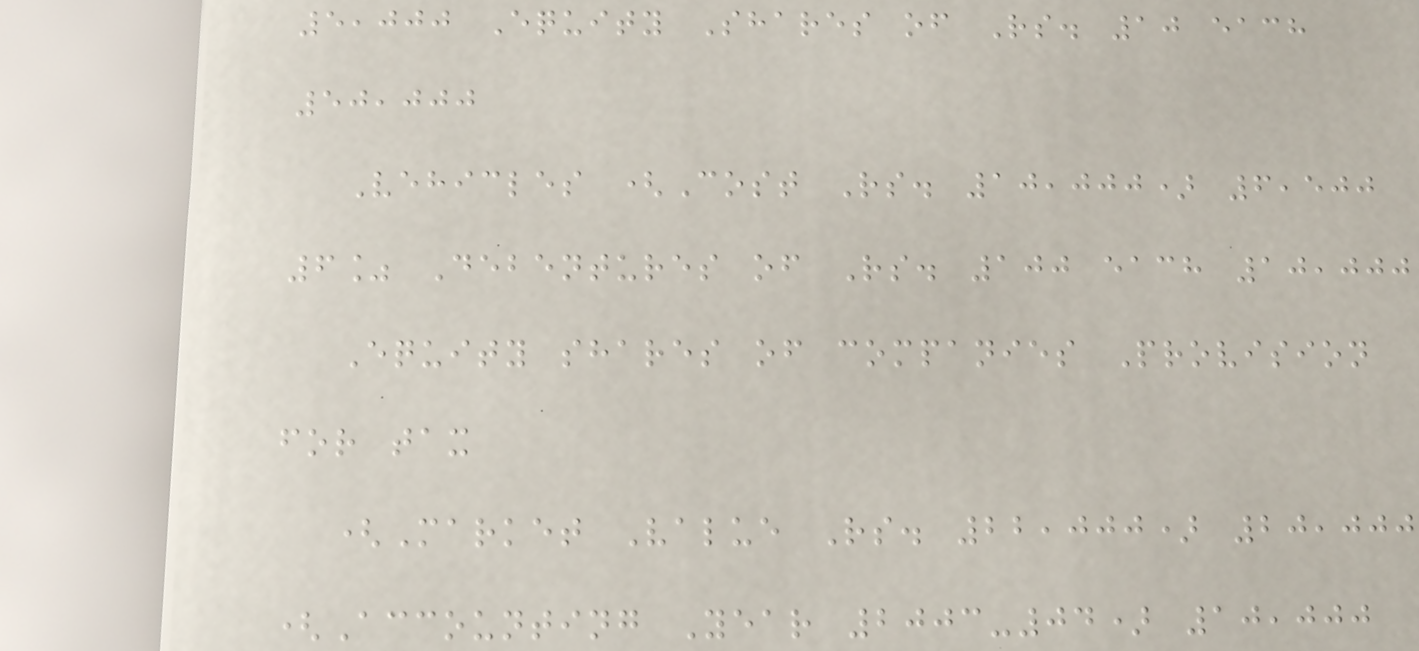5,000 Equity Shares of Rs. 10 each
50,000
Vehicles (Cost Rs. 10,000) 6,500
6% Debentures of Rs. 100 each 10,000
Equity shares of companies Provision
for tax
(Market Value Rs. 22,000) 20,000
(Accounting Year 2003-04) 10,000
